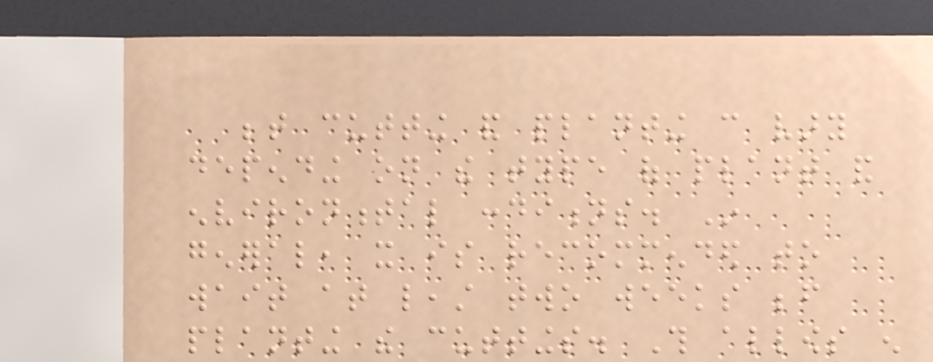between cutting and planting can vary
depending on the type of plant and
environmental conditions. In
general, it is recommended to
wait at least two weeks before
planting the cuttings. This allows enough
